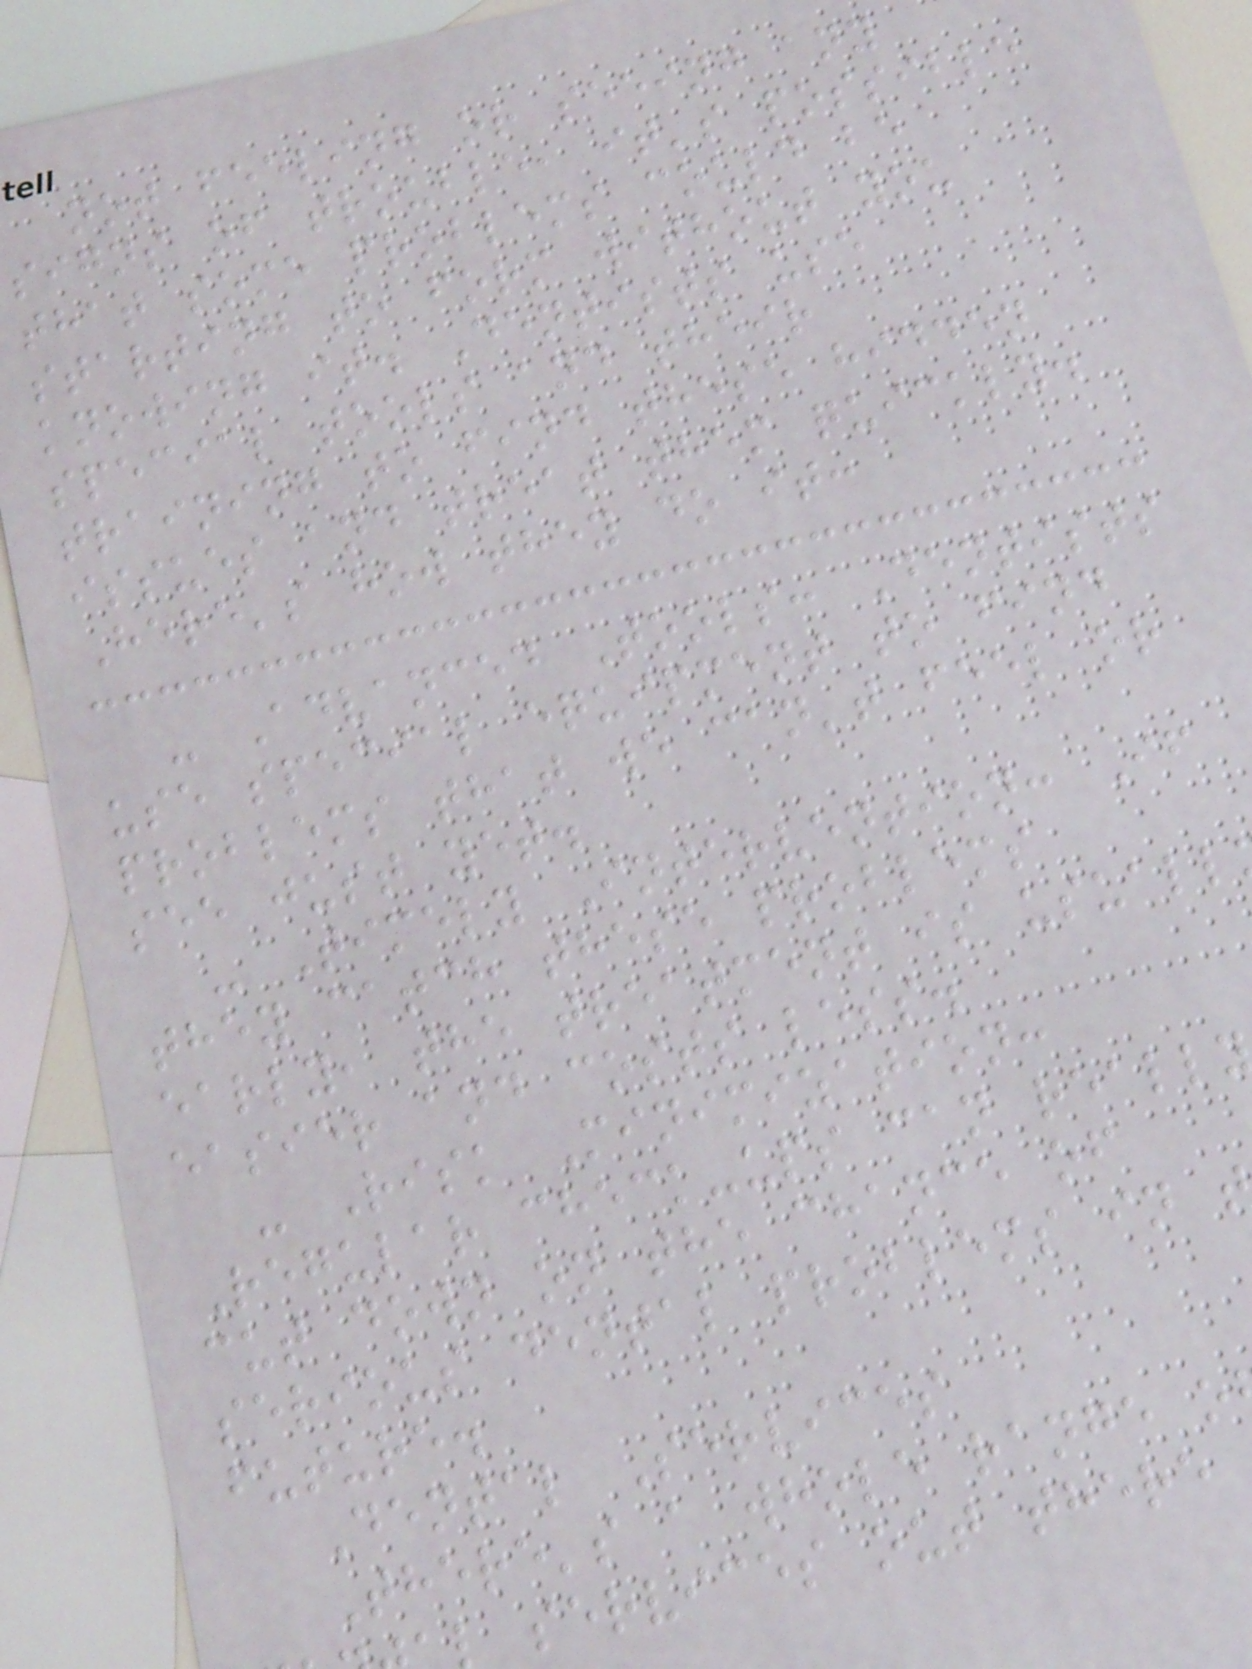not feeling or seeing any
signs of trouble, it's possible
that some problems could be
starting to form without you
knowing it. Dentists use
special tools and their
training to find these hidden
issues and treat them quickly.
Here's how they do it:
- Advanced Tools: Dentists
use special equipment to find
problems that we can't feel or
see just yet.
- Timely Intervention: If
they catch these problems
early, the treatment is usuall
easier and costs less.
- Risk Minimization:
Regular check-ups can reall
cut down on the chance of
serious dental problems in
future.
Dental Services
There's a whole range o
services out there
